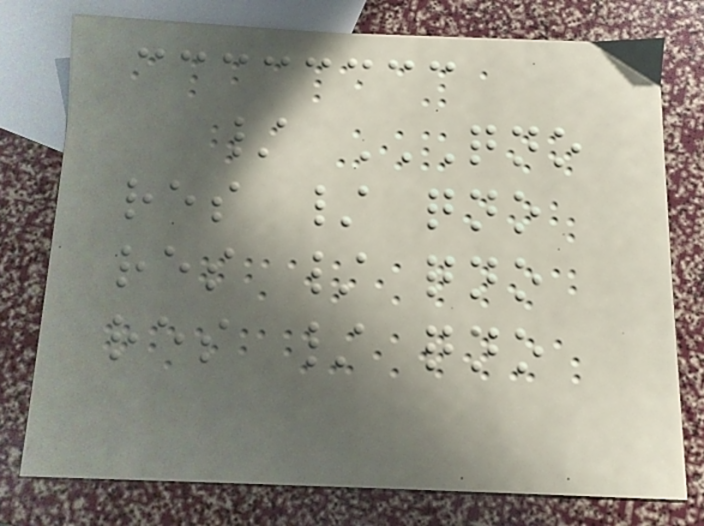/ QNO
RES / QNO
RES / QNO
RES / QNO
